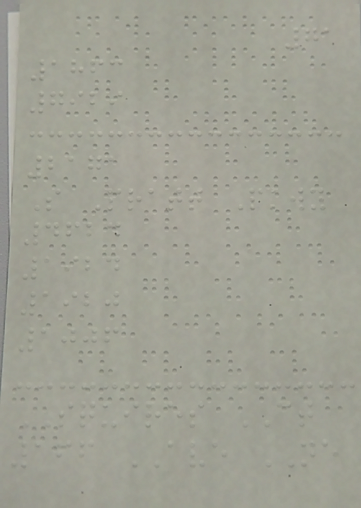71
1863
7929
2171
S Pratt Pkwy
4624
1924
1920
1006
SQUIRES CT
166 AVE NE
